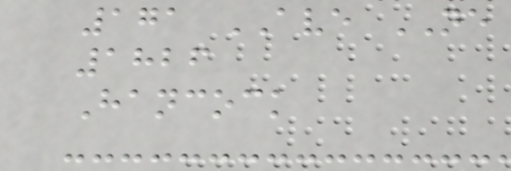171 AVE NE
1826
Hancock
